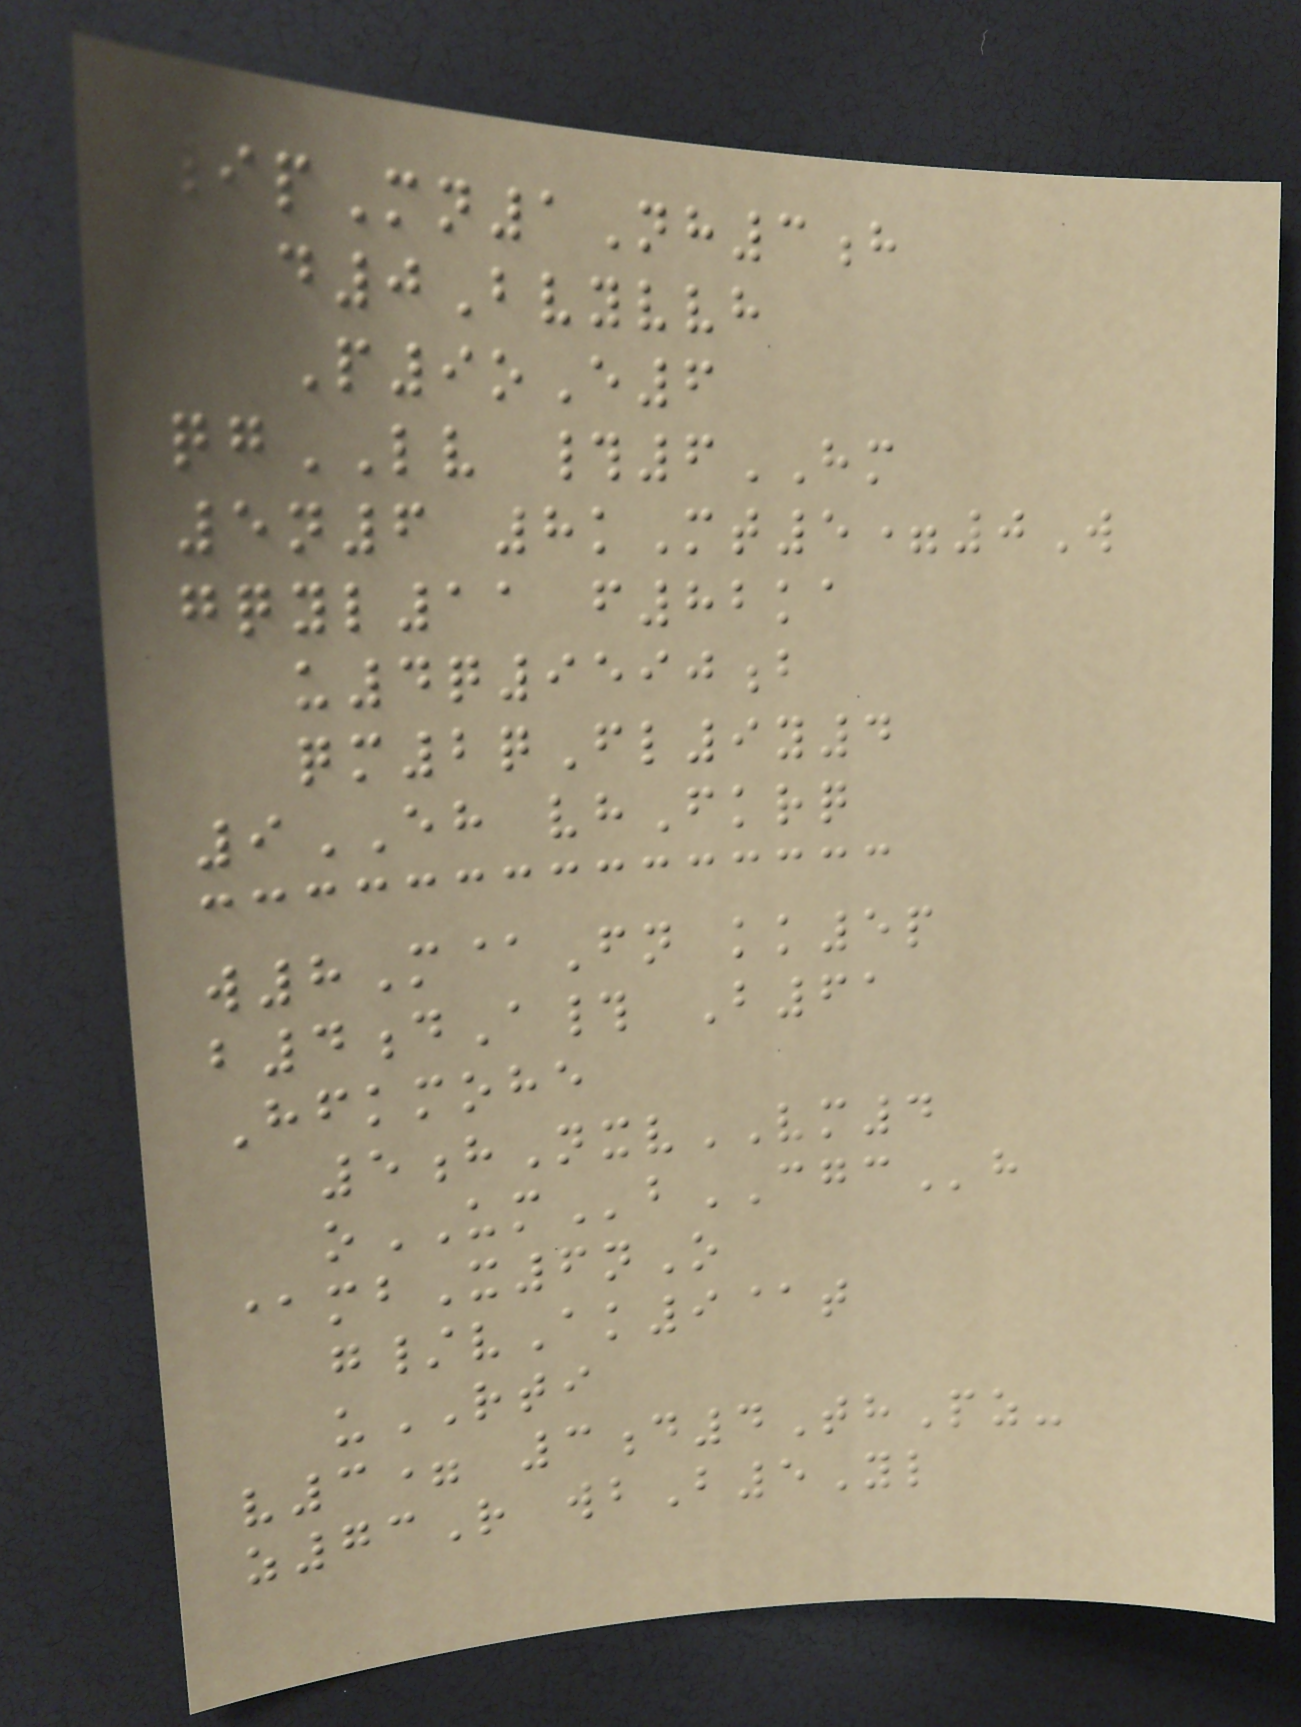9pMn1Nh3h
d0Bvyvvh
P9oE6
qgLV #6HM
5n6 8kMt5=0W
gqyl11 f82ka
u4q9590b
qm2qFl9y4
9EH vhFkrq
w8M@Fn kk5p
b4dA# B61
Hfkmohe
5hNxvVM4
oUMbCGCh
@mbX6nO
g/vAk9@t
uRTI
v3= 3d4ThPz-
z73R wbB5Yl
